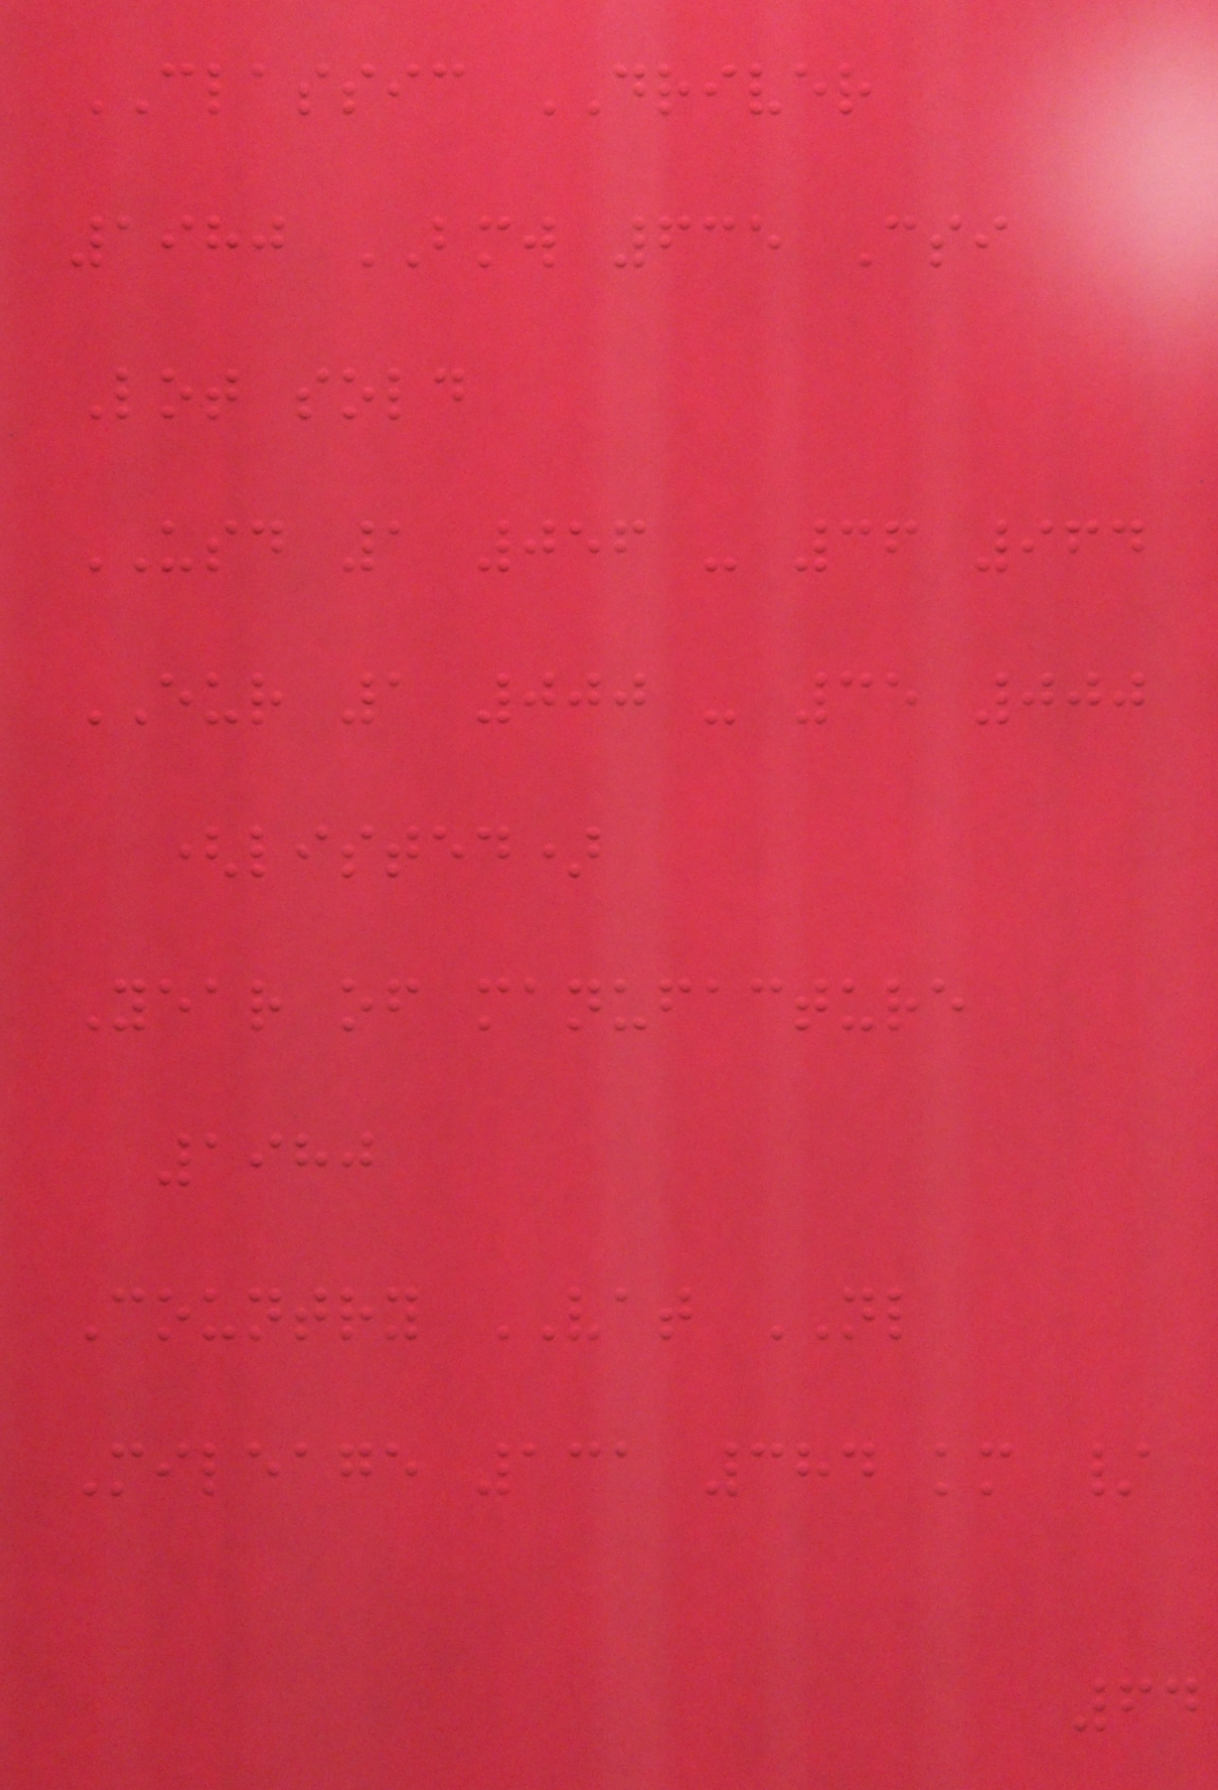CLASSIC DRIVER
1980 BMW 635 Csi
Lot sold
USD 1 056 - 36 964
EUR 1 000 - 35 000
(listed)
Year of manufacture
1980
Country VAT NL
Mileage 131 384 km /
64
